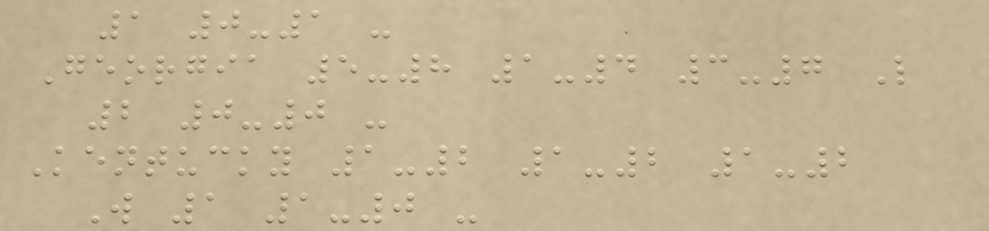1 0-1 -
Georgia 5-8 1-4 3-7 L
2 0-0 -
Kentucky 1-2 1-2 1-2
W 1 1-0 -
